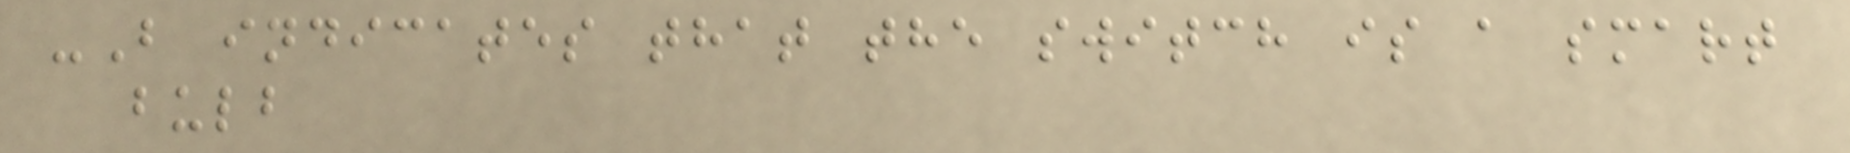-B indicates that the switch is a smart
bulb
